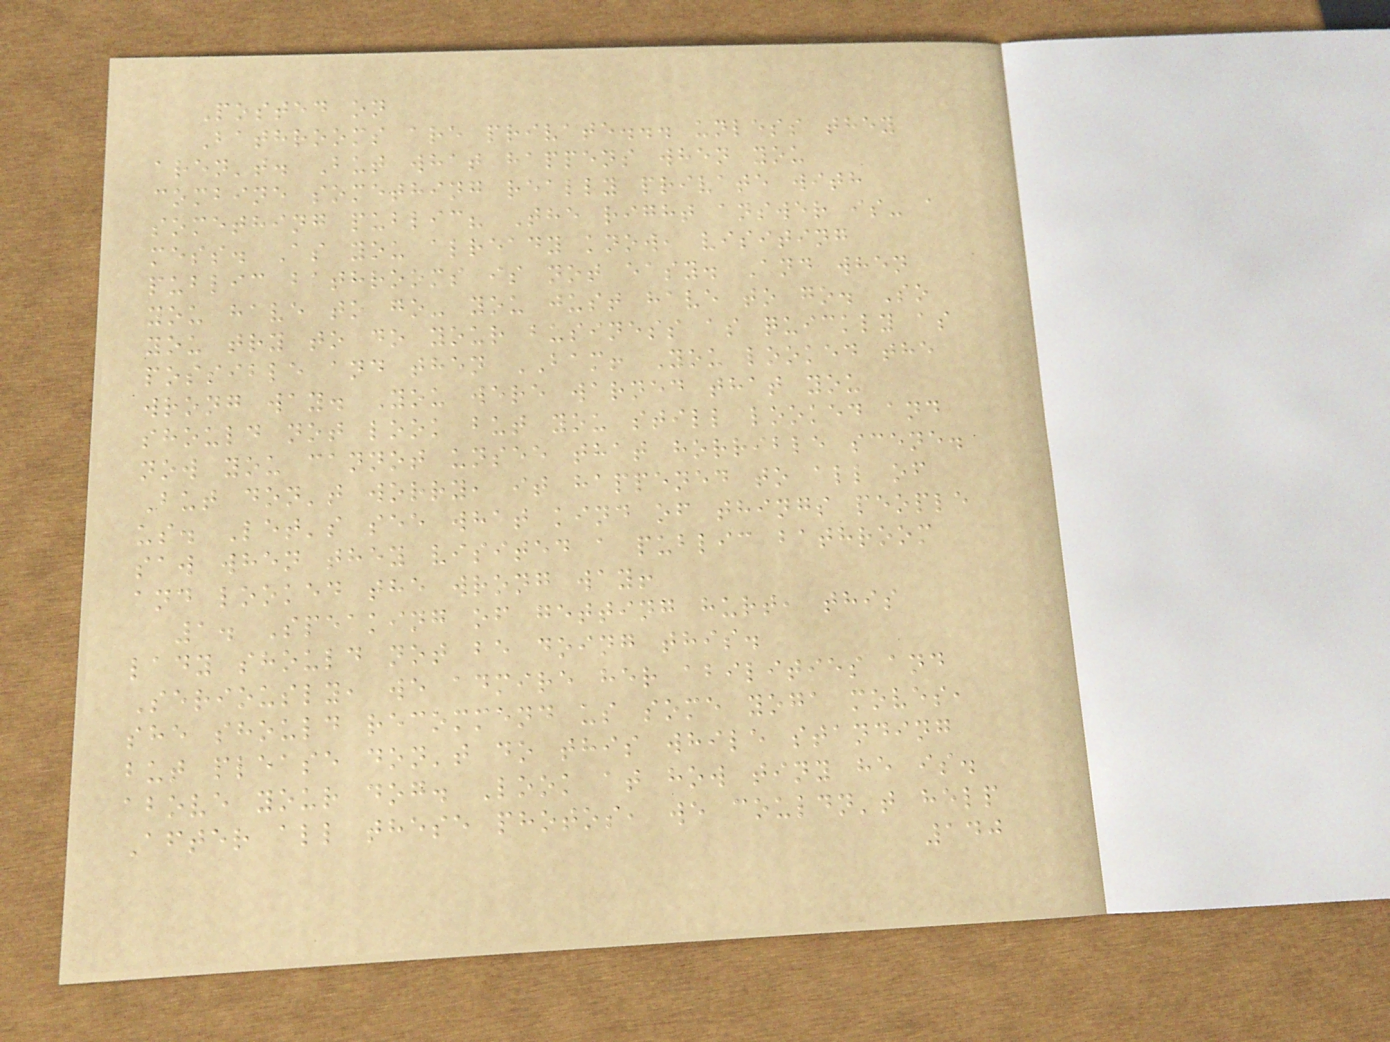Posted on
Bathrooms are private... unless they
aren't. But what happens when you
combine something really private with
something public? The right answer is- a
mess. As you already know, visiting
public bathrooms is not easy. And when
you have to go- you just have to go. So
you try to do your business as quickly as
possible and then BAM! You looked the
wrong way. You were warned that you
should not look but you still looked and
now you cannot unsee that horrible scene.
But don't worry, it happened to all of
us. Let's see what kind of things people
saw when they visited a public bathroom
and looked the wrong way!
1. Speaking of getting hurt, this
lady should not be doing this.
Seriously, we admire her abilities and
she should recommend us some yoga moves,
but please don't do this while standing
above your dog. Look at how tiny he is.
After all these photos, we couldn't help
140
